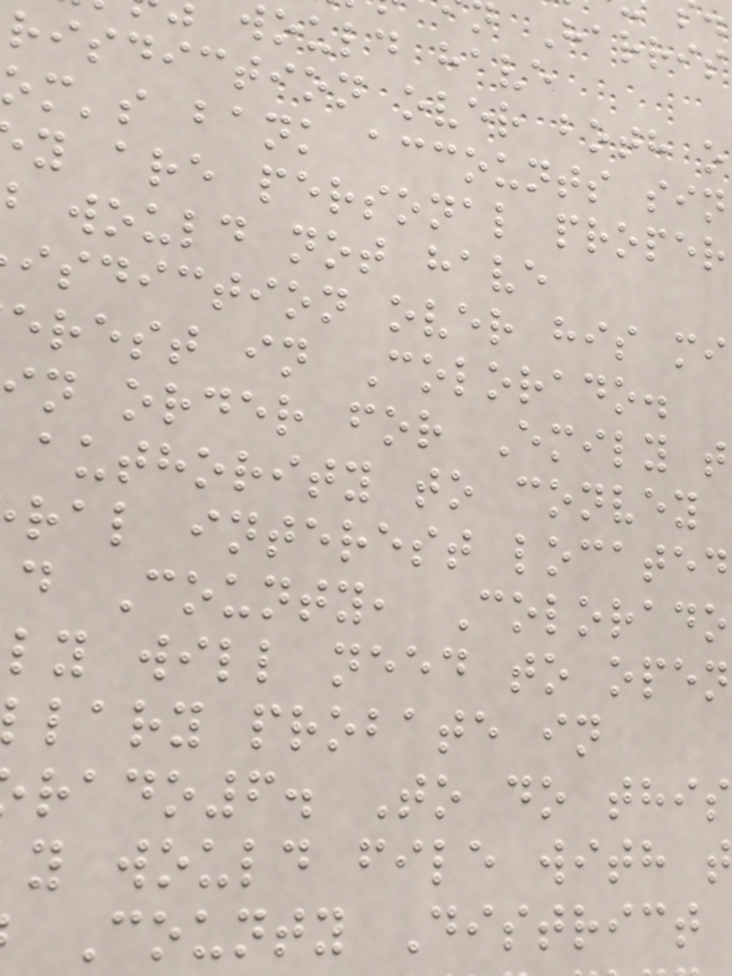Harris
would have
risdiction over both o
om's bank accounts sin
y are personal proper
would not have
isdiction over his mi
erest in Colorado.
n order for Emily t
authority to convey
ral interest located
d County, Colorado
ly will need to open
lary probate in
rado6. To do this
y would file with t
County District
